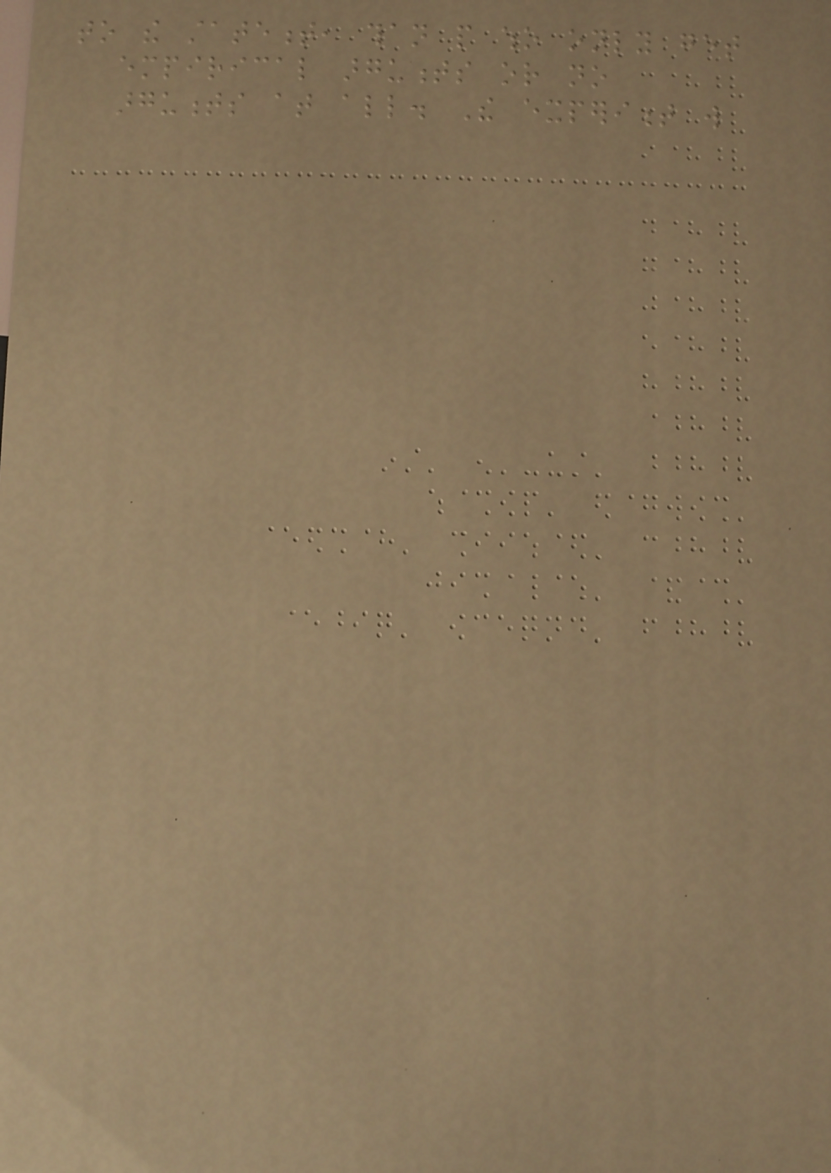to the statement, than people who only get
empirical arguments or no
arguments at all. The experiment will
